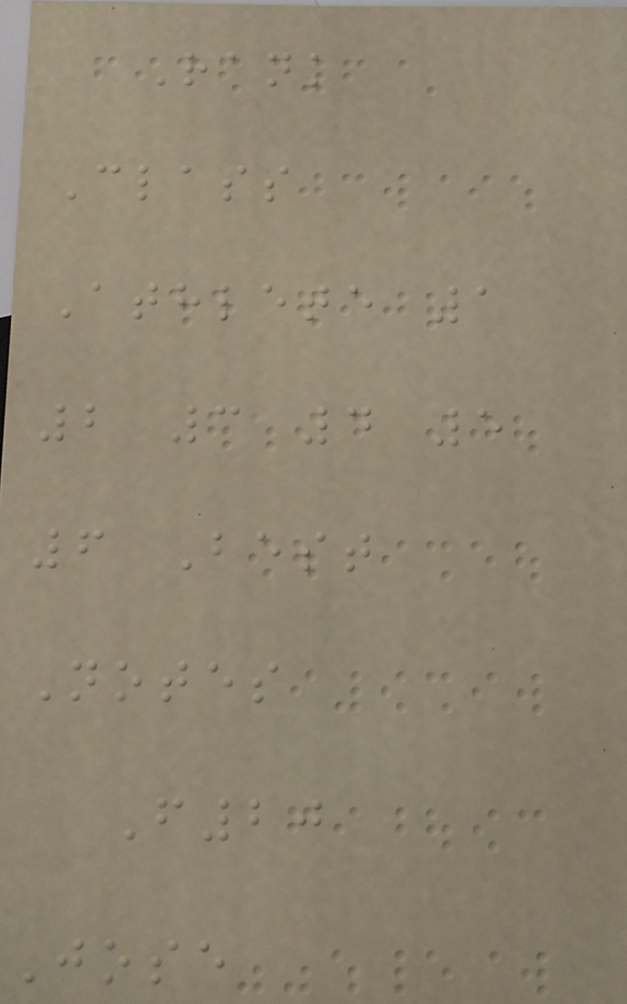Rank
Class
Athlete 1
2 3 4 5
6 Best
Notes
F20
Jose
